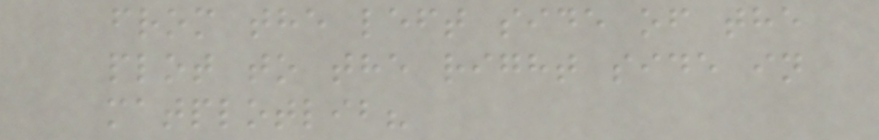from the left side of the
plot to the right side in
matplotlib?
